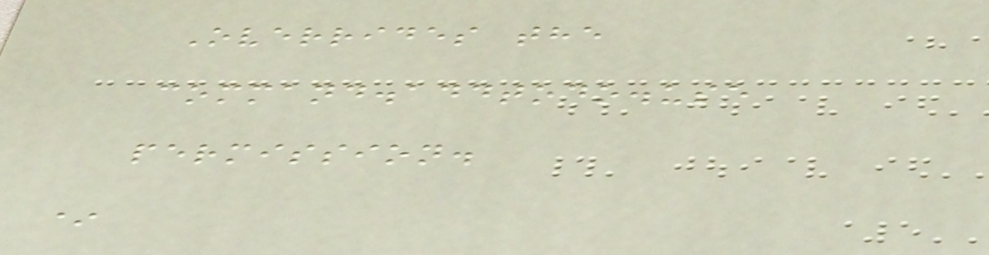Overrides the
command.addtodo.use
permission.
*
